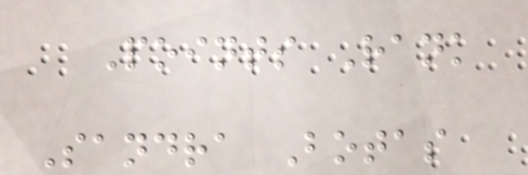Points Rank
Sandra Botas
